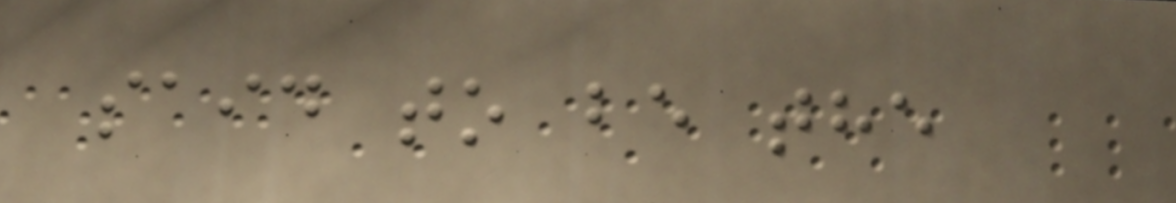said to be the
